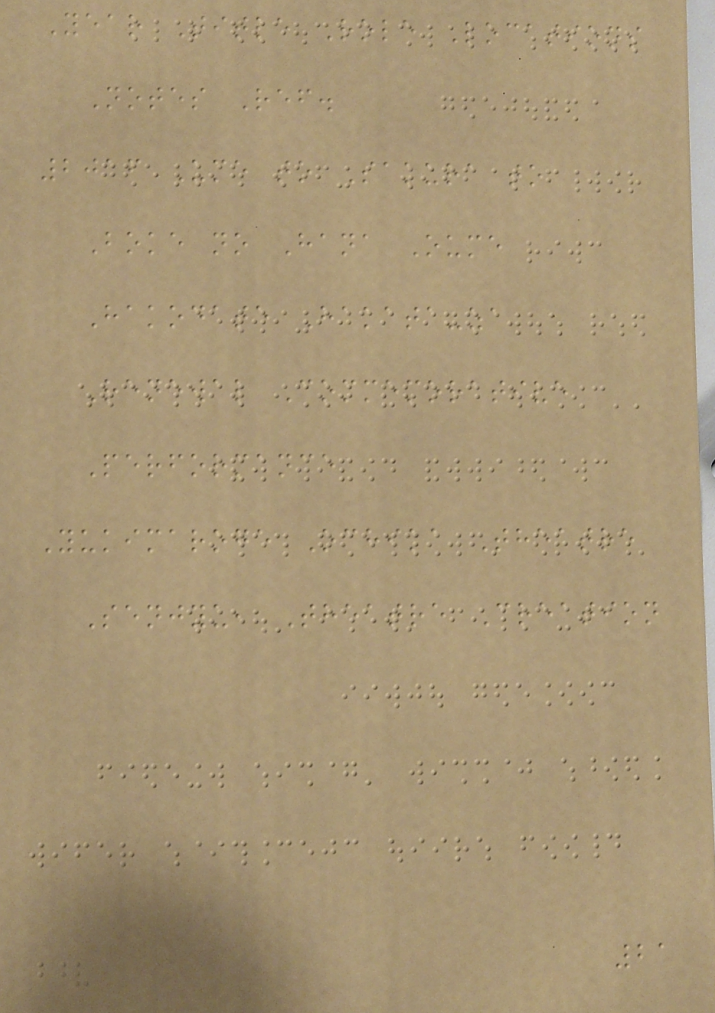Year Title Role Locations
Notes Ref.
2016 Ume to Sakura to
Boke no Hana Oume
Hakodate Hakata-za
Renewal Commemorative
Performance
Yukimaroge Ochika Theatre
Senjyu, Theatre Creation
21
